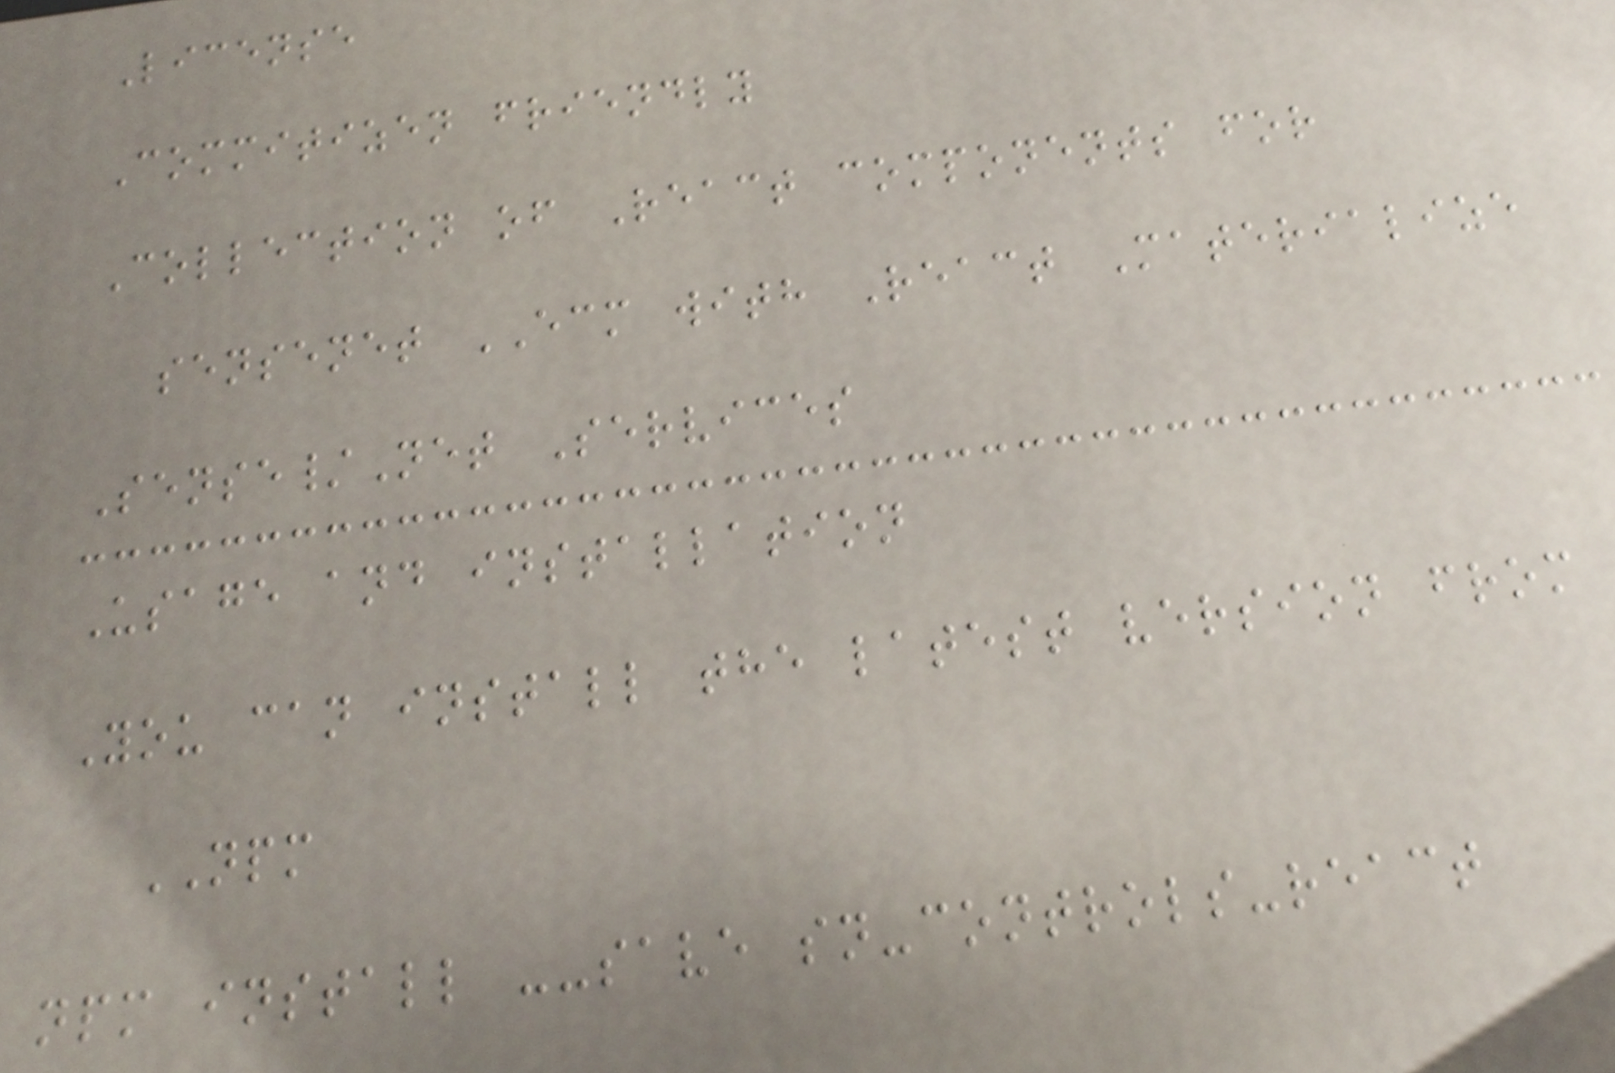License
Commitizen friendly
Collection of React components for
sensenet ECM with React Materialize
Sense/Net Services
Usage and installation
You can install the latest version from
NPM
npm install --save sn-controls-react
